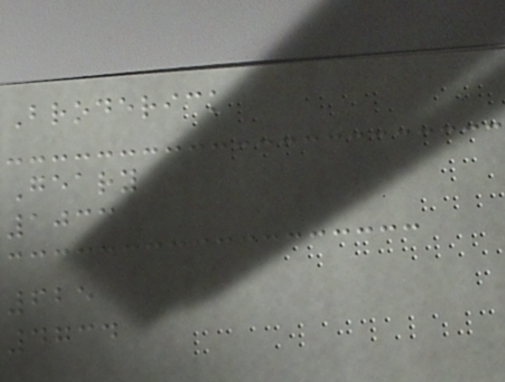Broderick
Geary
1033
625
4734
